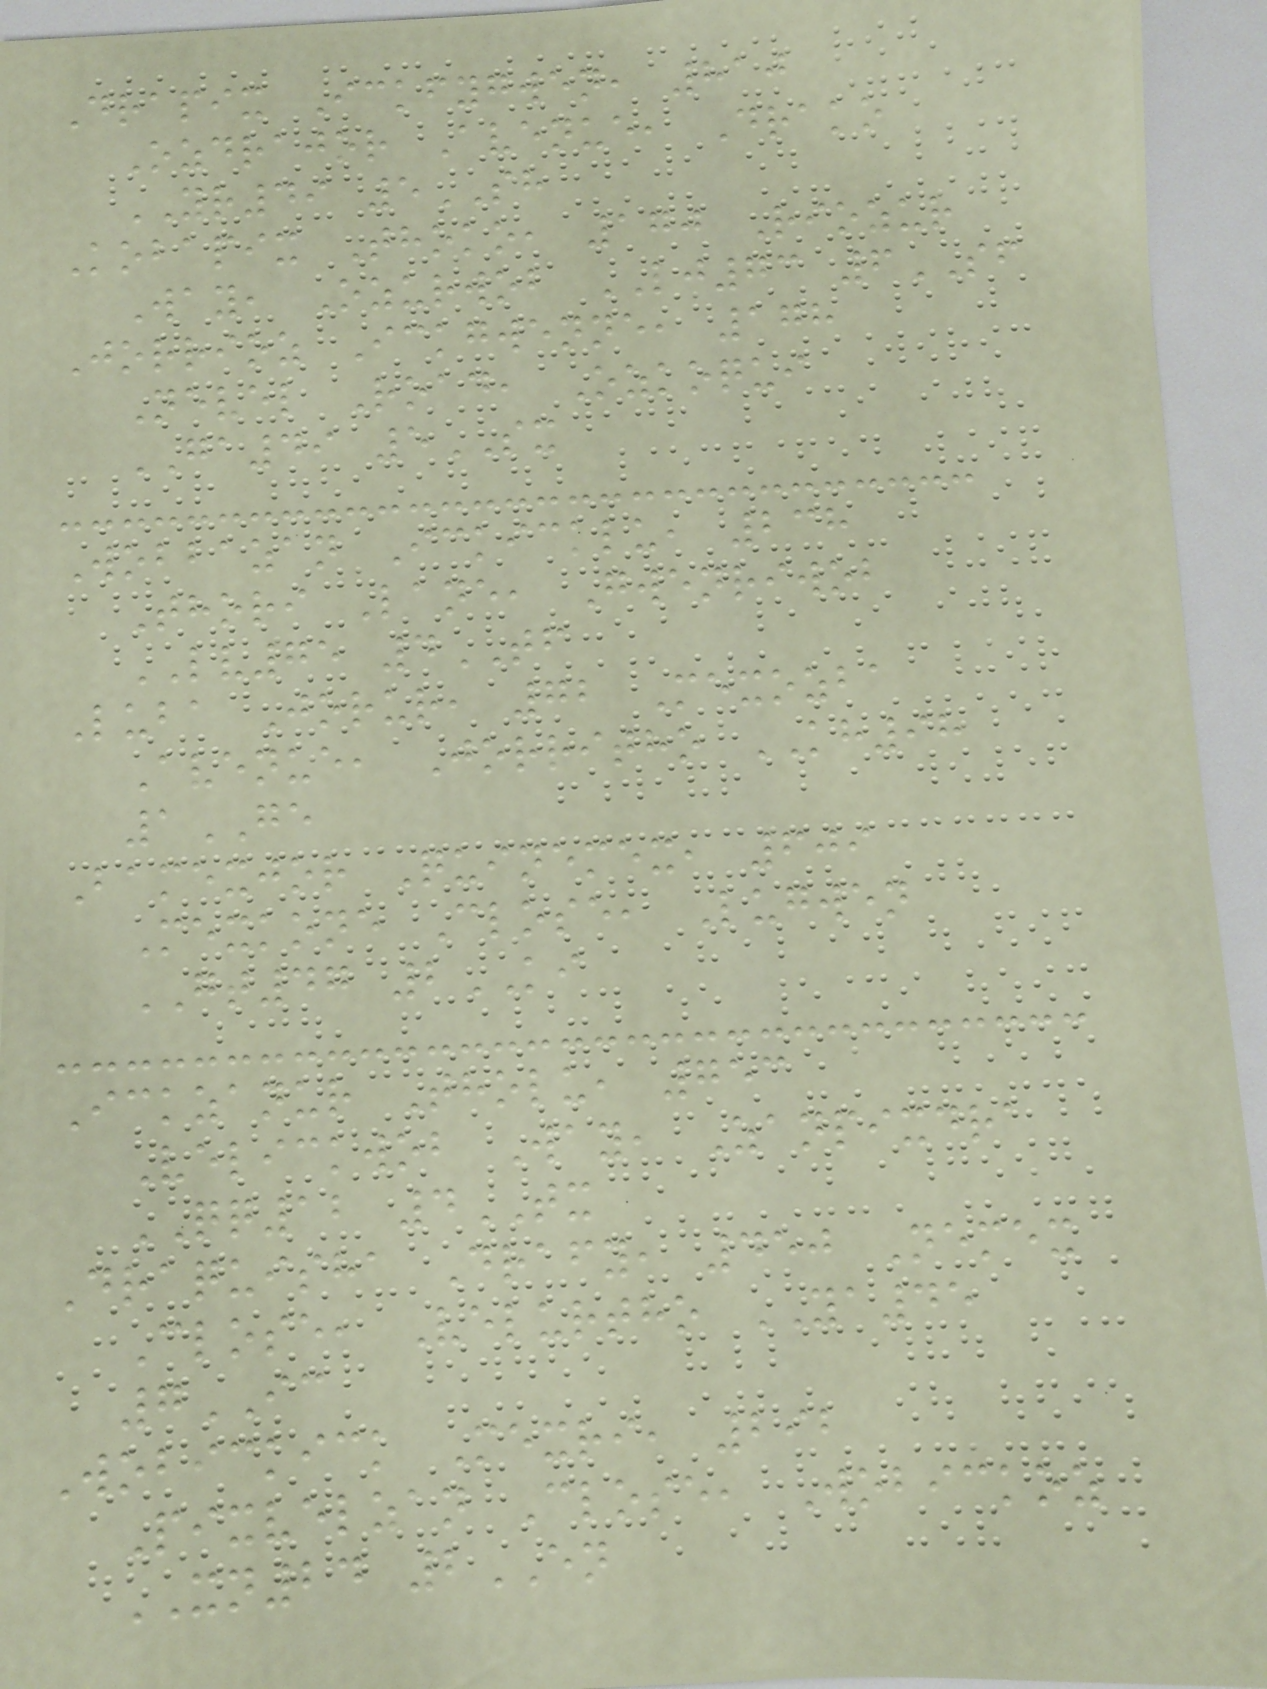Drapix Ickfygwen, 810
Ozdrajor Avenue, Drako
YR49 5SH
Kobapix Thoko, 170 Riozur
Way, Ozurwob LJ73 6SF
Jorrioz Ickgwenne, 178
Nevel Road, Ozkoqui
GA49 5SX
Wobbazan Ickicklu, 238
Thori Lane, Gwenriwob
LV75 4TF
Luba Jorur, 72 Mexozba
Avenue, Jorritho KH98
1GE
Bamexjor Quinemex, 609
Mexkone Close, Lugwen
GT47 2KI
Ickzanur Tholu, 753
Velickwob Way, Zanpixdra
QQ12 4TX
Draquisha Drafy, 450 Nemex
Close, Velurtho YA45
7IC
Wobickick Mexri, 292
Pixvelzan Close, Wobickoz
XN24 2EN
